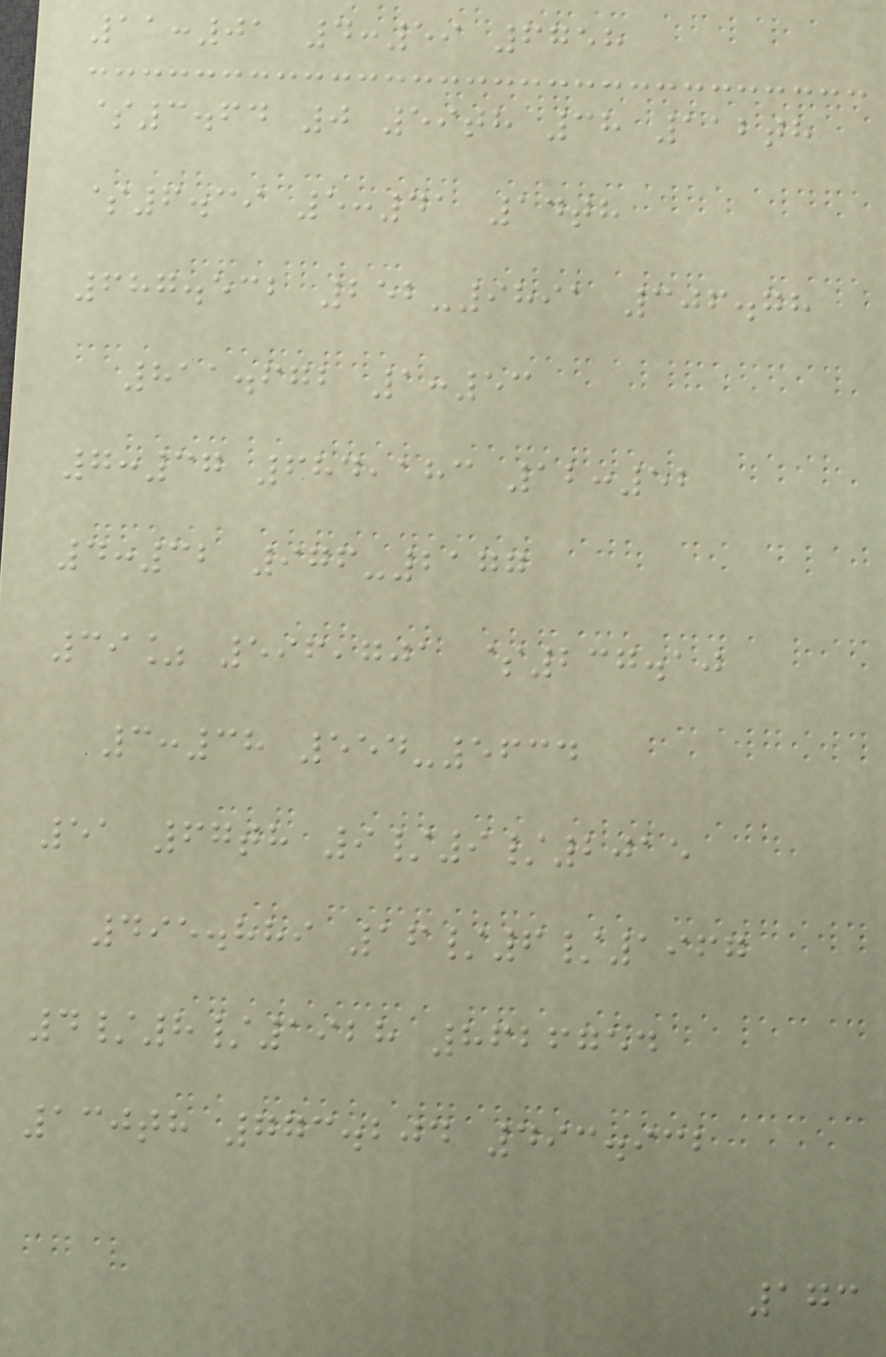11:01 4:59 6758
$3.64 0 59th 38 112th
$6.39 5:41 14th
687.532 252-9891 306.78
811.672 1:53
7:37 684,183 12:52
4:32 976-2177
39% 596,701 $237.10
3:38 554-5634
51 67th 9/9/2015
495.889 16/6/1967
4/8/1928 8626754
130th 773.204 493.932
173
